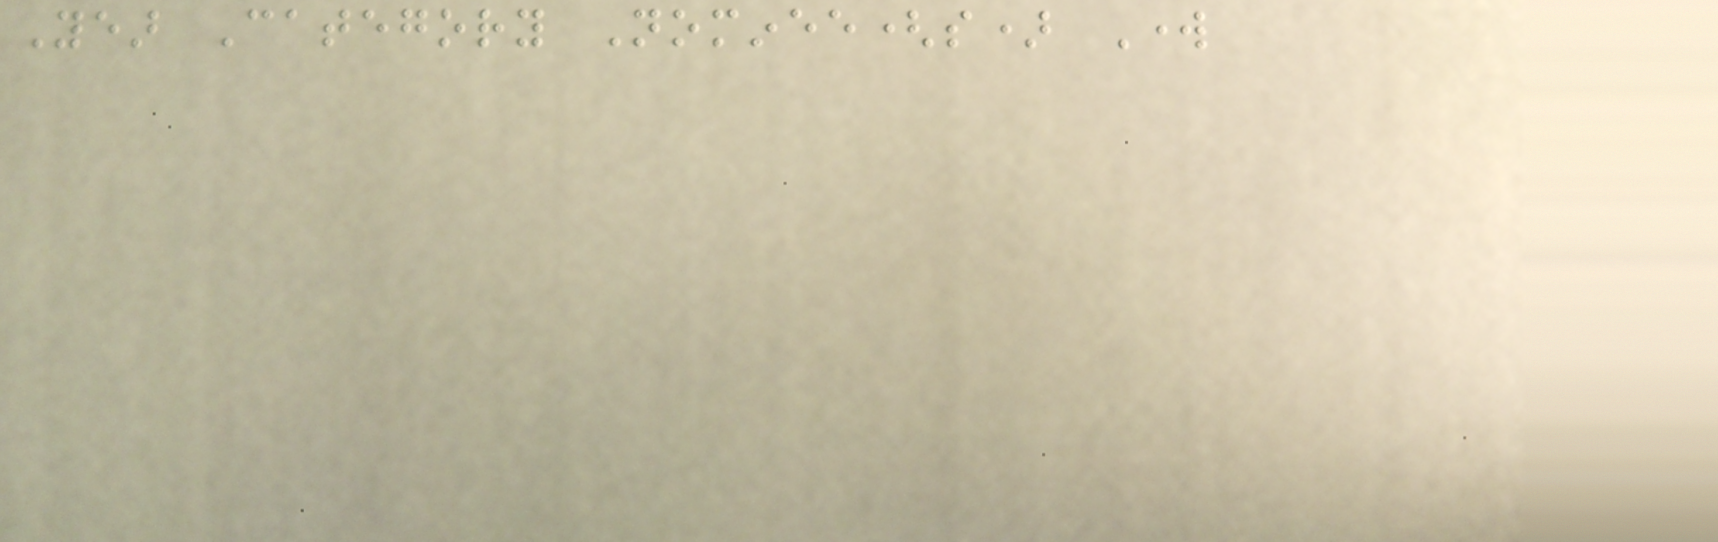Year Category Nominee(s) Work
